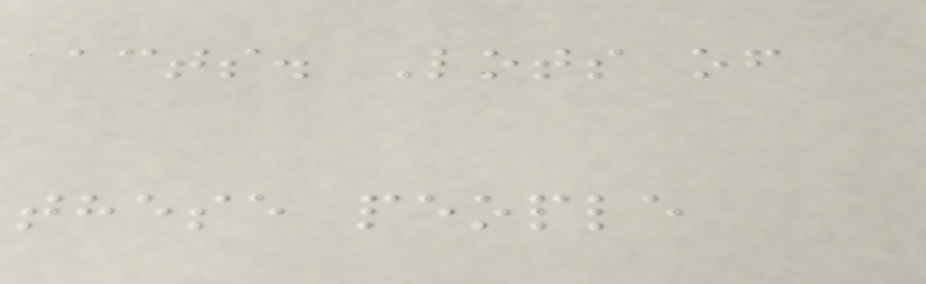acts. Lots of
these people
